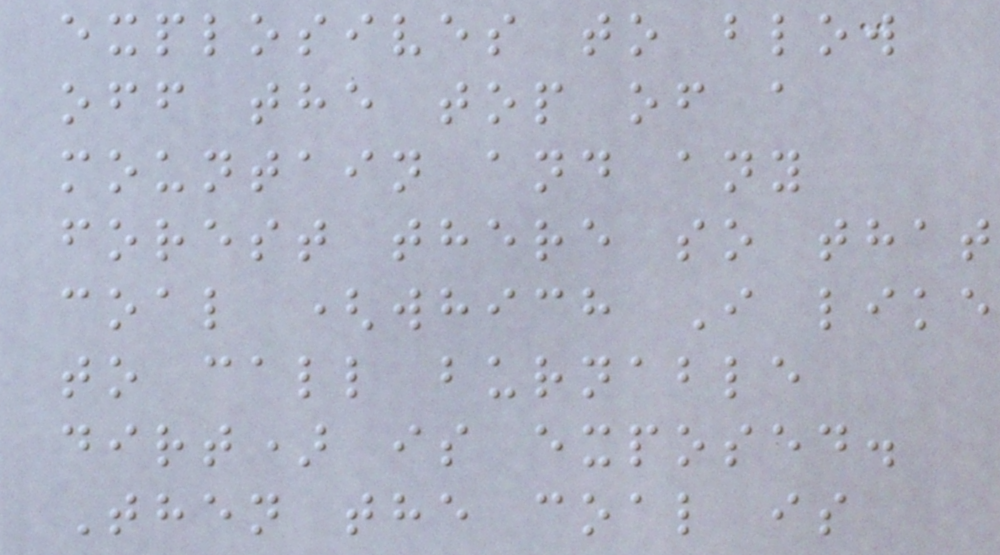explosives to blow
off the top of a
mountain and any
forest there so that
coal (which I like
to call burnable
dirt) is exposed.
Then the coal is
